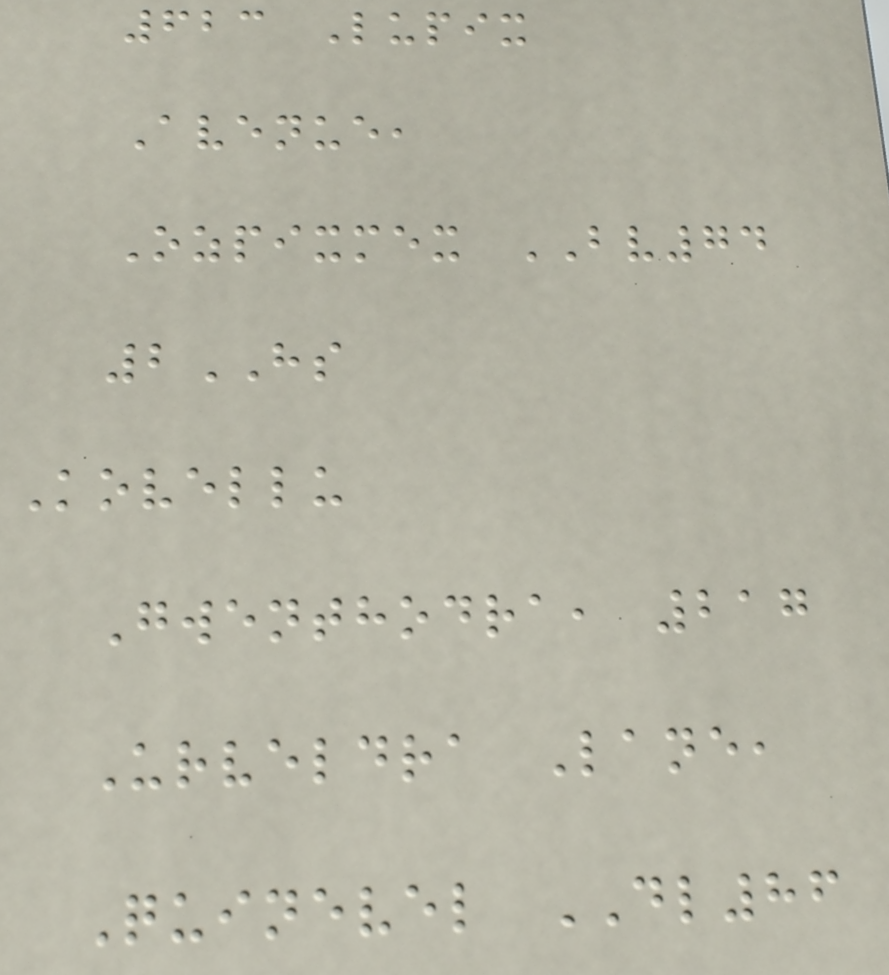623 Lupix
Avenue,
Ozpixmex BV74
2HS
Kovellu
Gwenthodra, 217
Urveldra Lane,
Quinevel DL86
